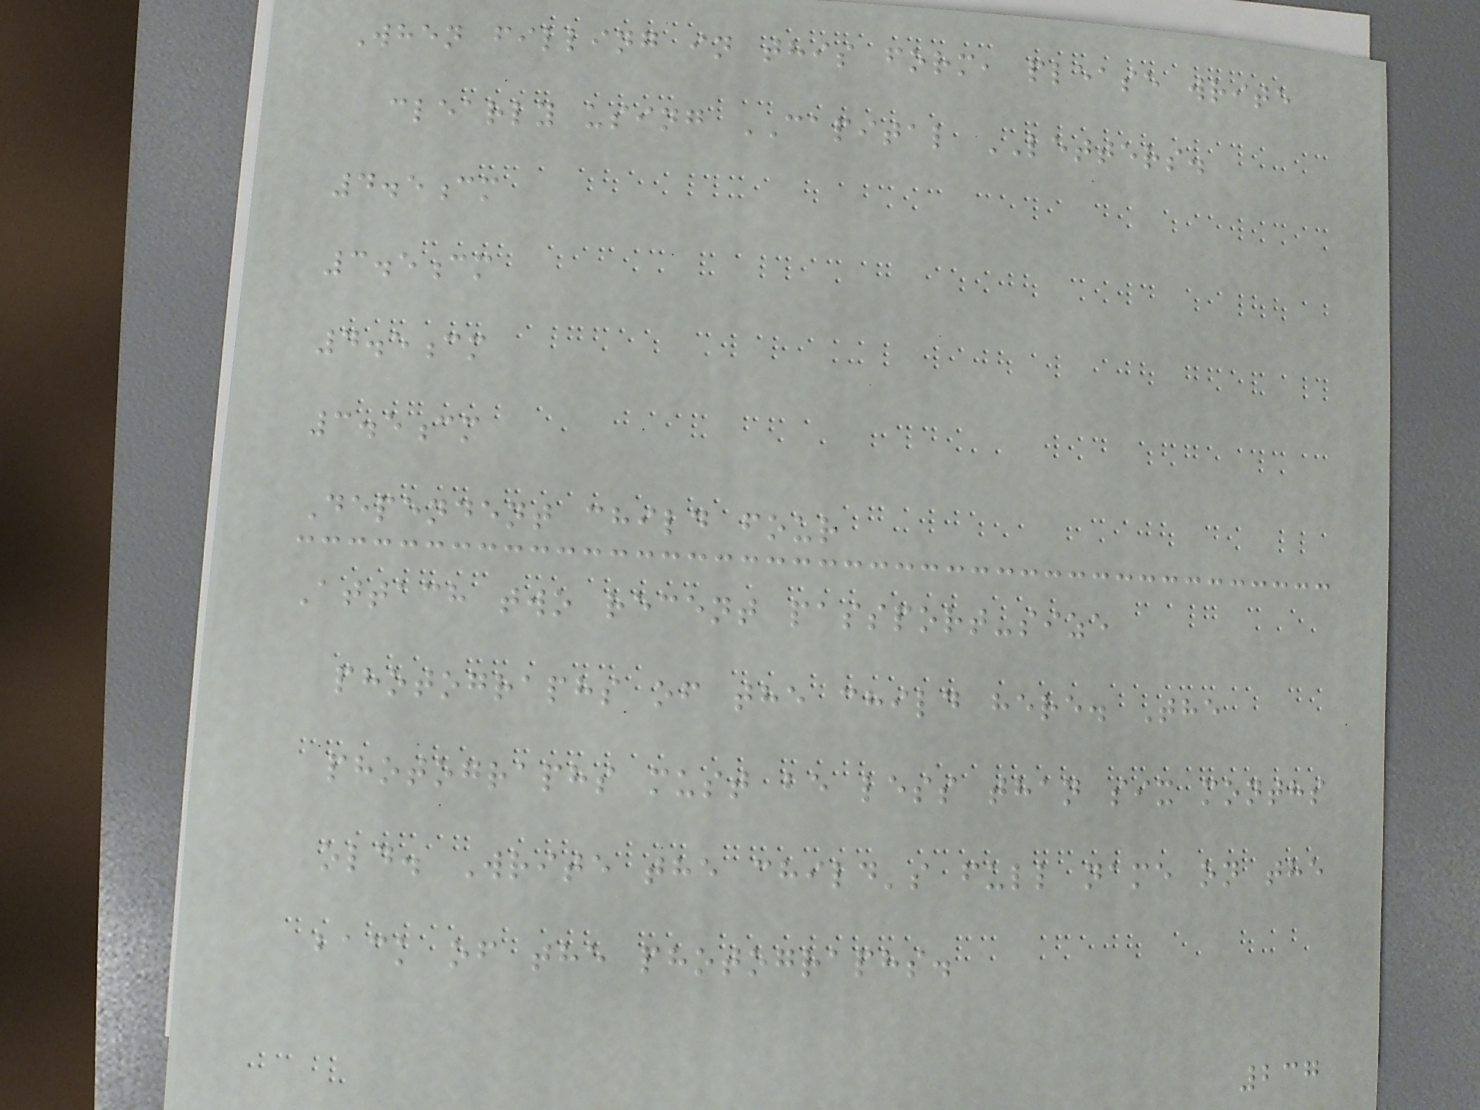When filling in this form, please write
clearly using CAPITAL LETTERS.
4.5cm
3.5cm
4.5cm
3.5cm
Dependent child four
Attach two recent passport-size
photographs of the child here. The
photographs must be less than six months
old. Write the child's full name on the
back of the photographs.
237
